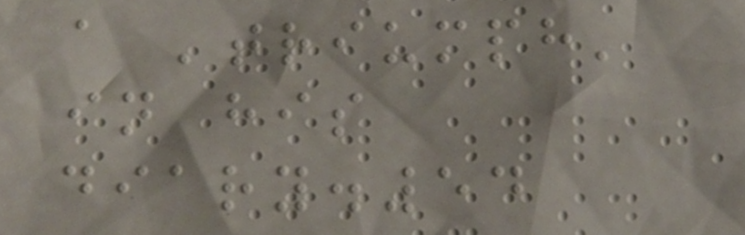a 'triumph'
in his
diary.54
